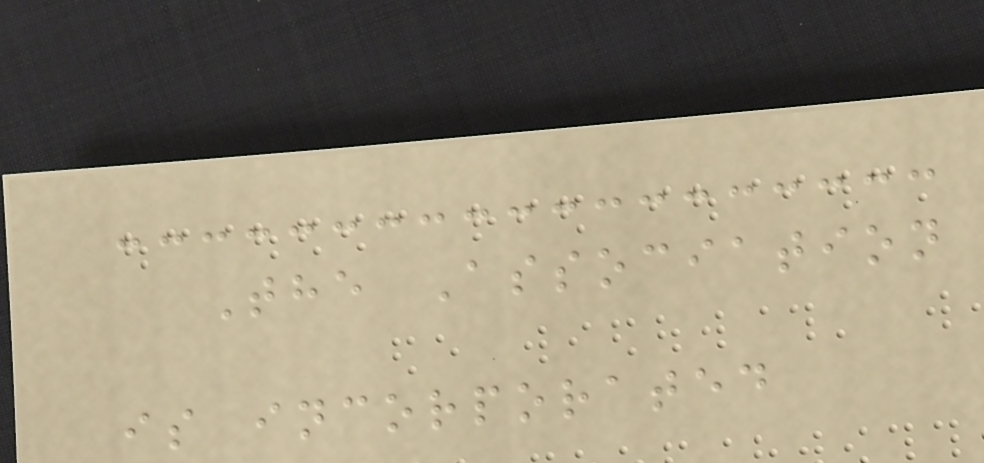The Association
is incorporated
